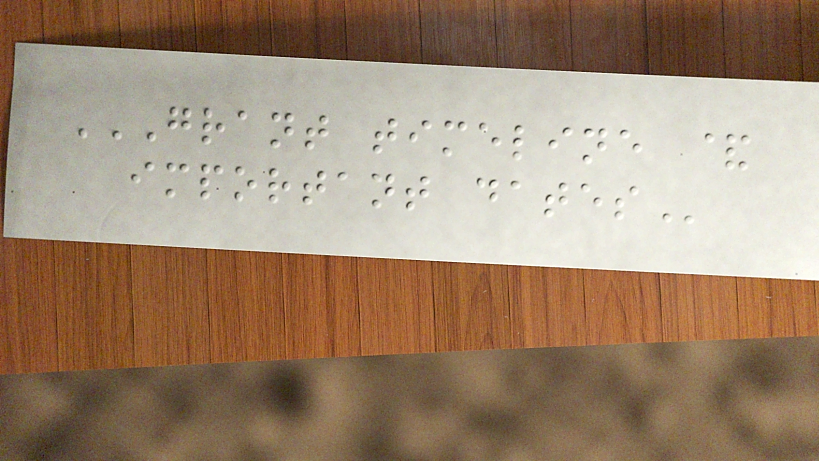GRANT TIMELINE &
IMPORTANT DATES
